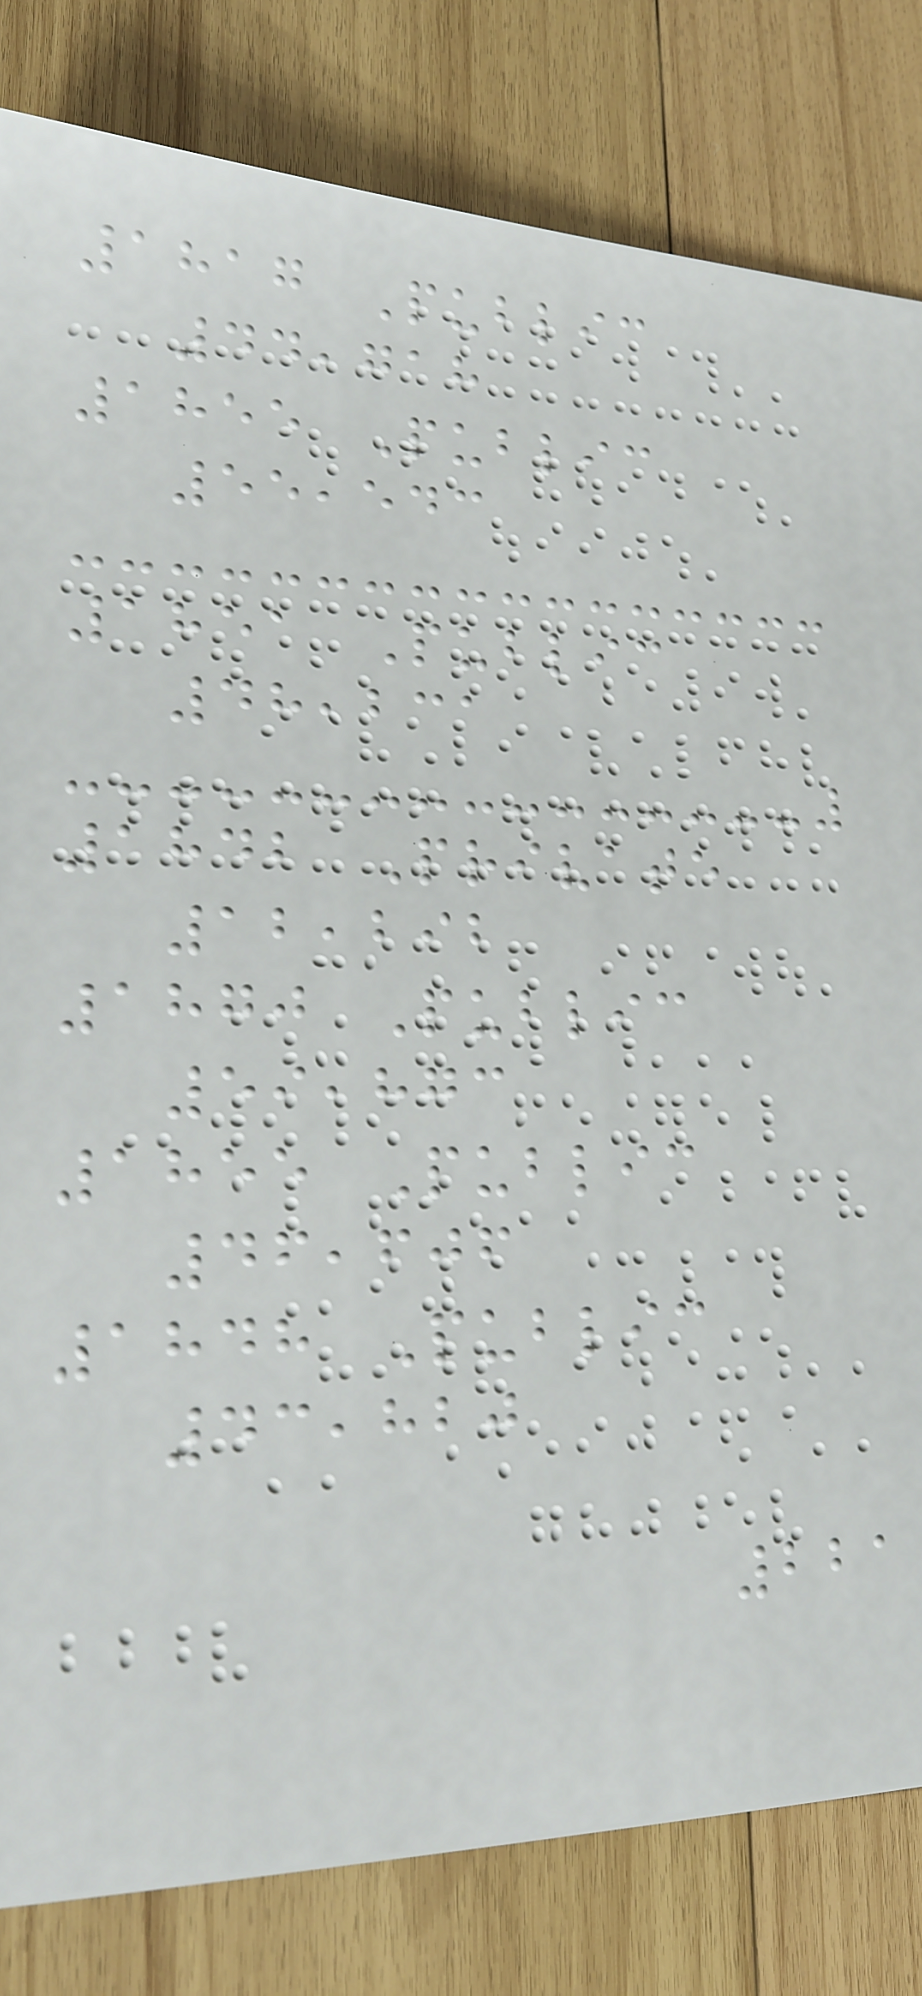1817 Public
44,718
1855 Public
55,543
1851 Public
48,231
1842 Private
12,292
1870 Public
59,873
1855 Public
46,606
1848 Public
43,820
221
